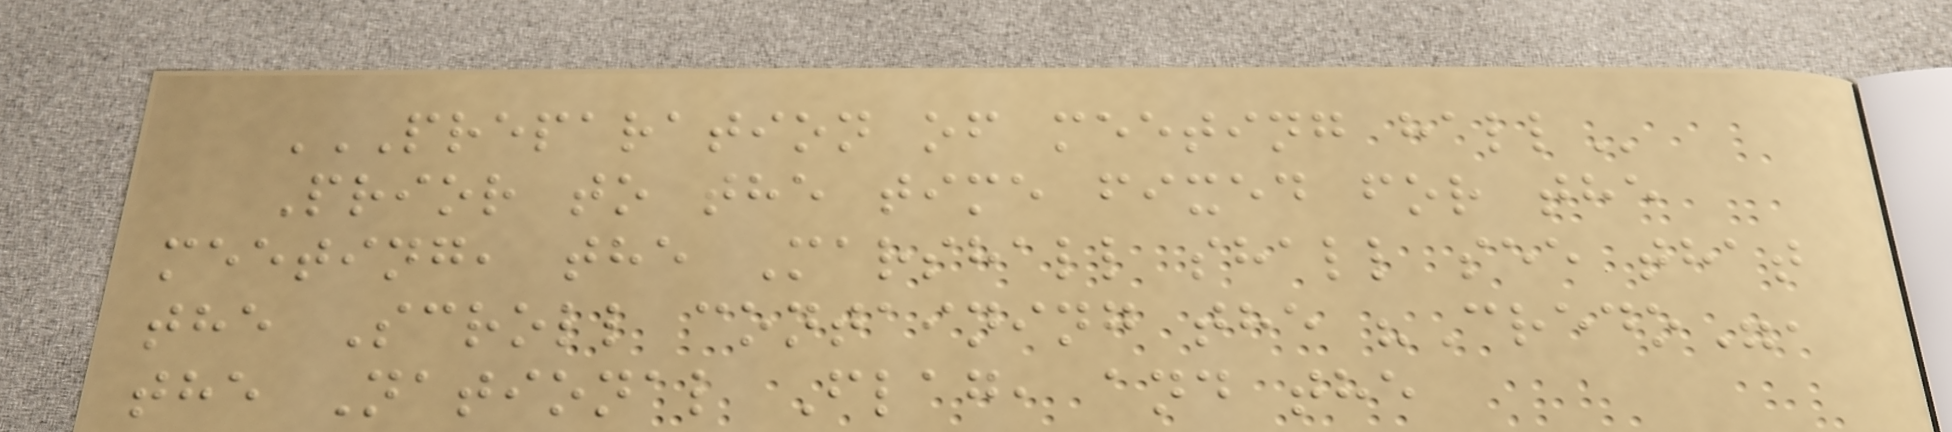PREPARATION OF MEETING HALL
Prior to the time fixed for the
meeting, the Marshall shall see that
the Scroll containing the "Credo",
the National Flag, and the
